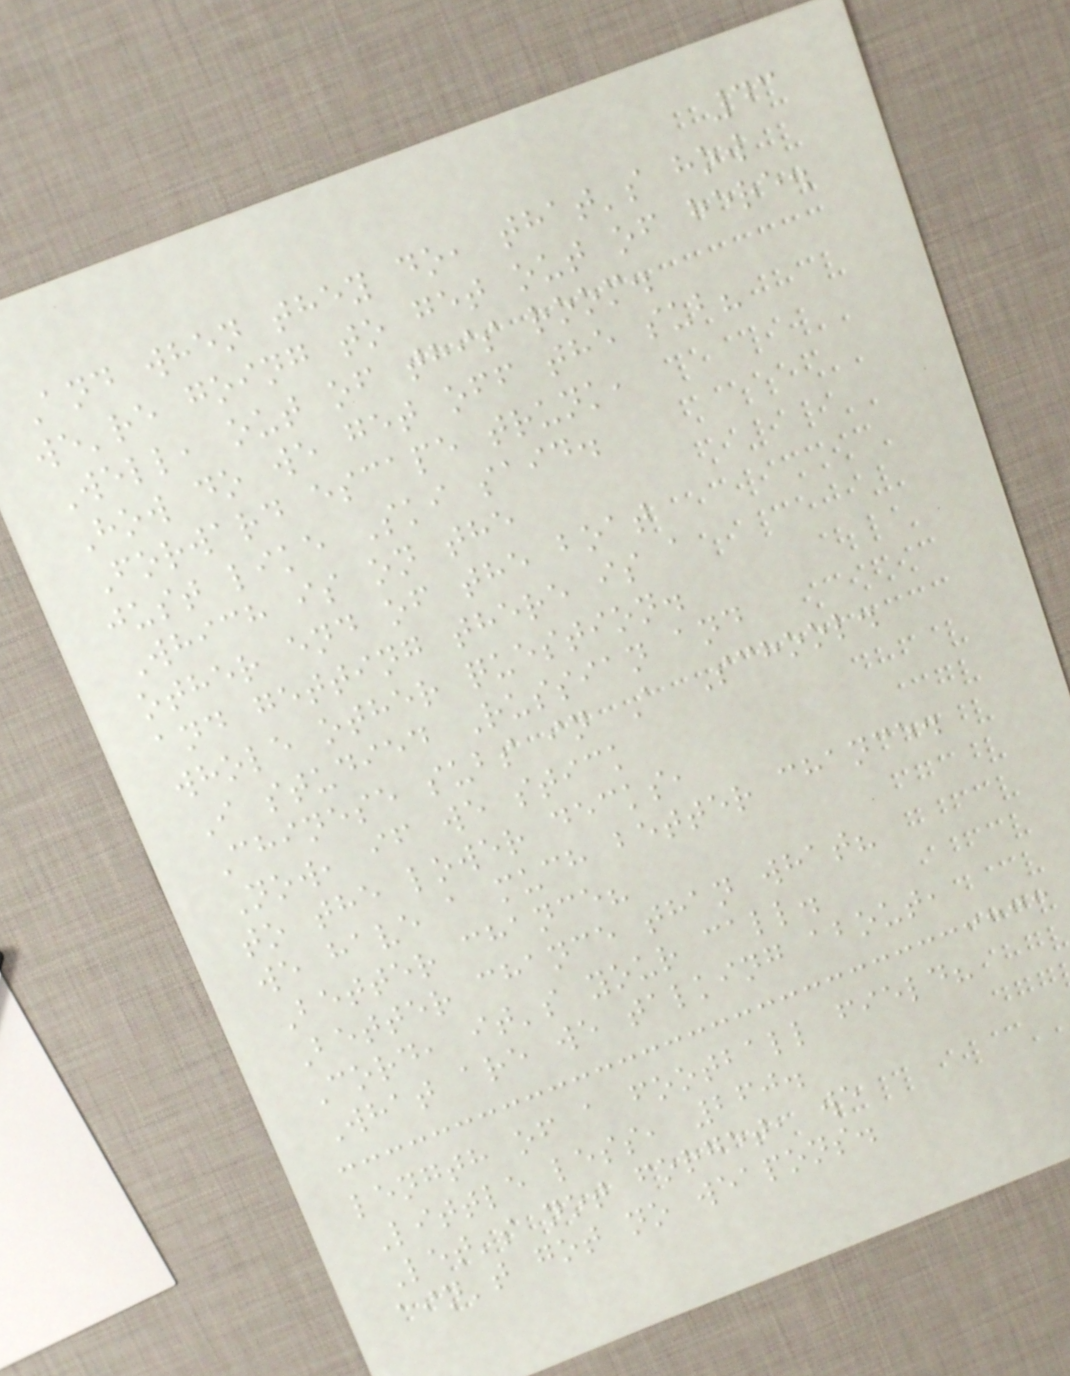43
And when they do, that's how
we're going to get out of here.
Well, out of this room.
How do we get off the sub?
Forward escape trunk,
just like Ski said.
Which is on the
other end of the boat
and getting there is a
whole other question.
I studied Russian and
Chinese subs in A School.
Now, if we stick
to the lower decks,
we have a much better chance.
Better chance?
Better chance than what?
Cord, it's your call.
What are we talking about,
length of a football field?
Little less, 260.
Let's not forget, we
ain't got no weapons.
